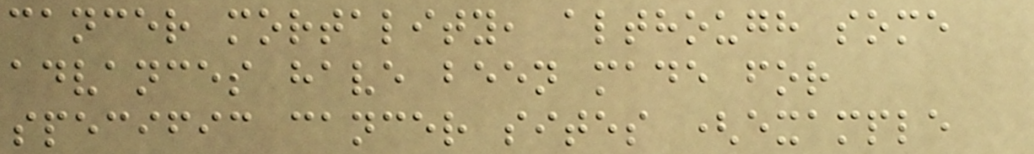cancer mortality, although some
advances have been made for
specific cancer sites (example
